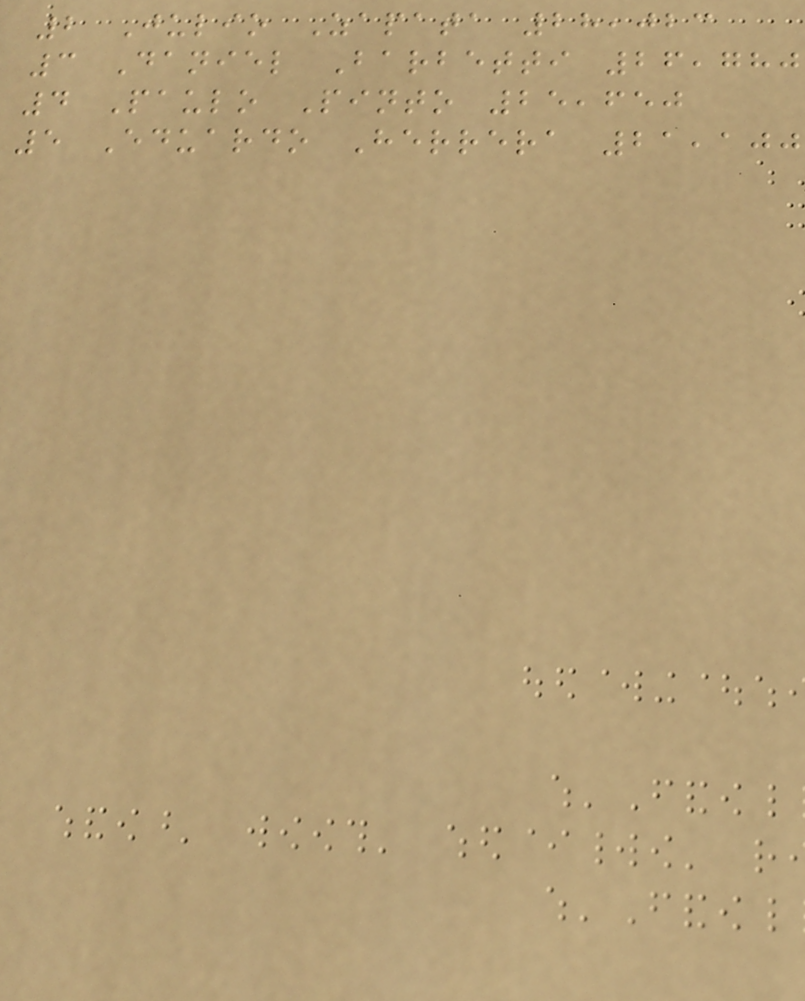2 Julio Zapata 28,023
3 Daniel Barbetti 26,780
4 Paulo Pinto 25,650
5 Eduardo Herrera 21,100
